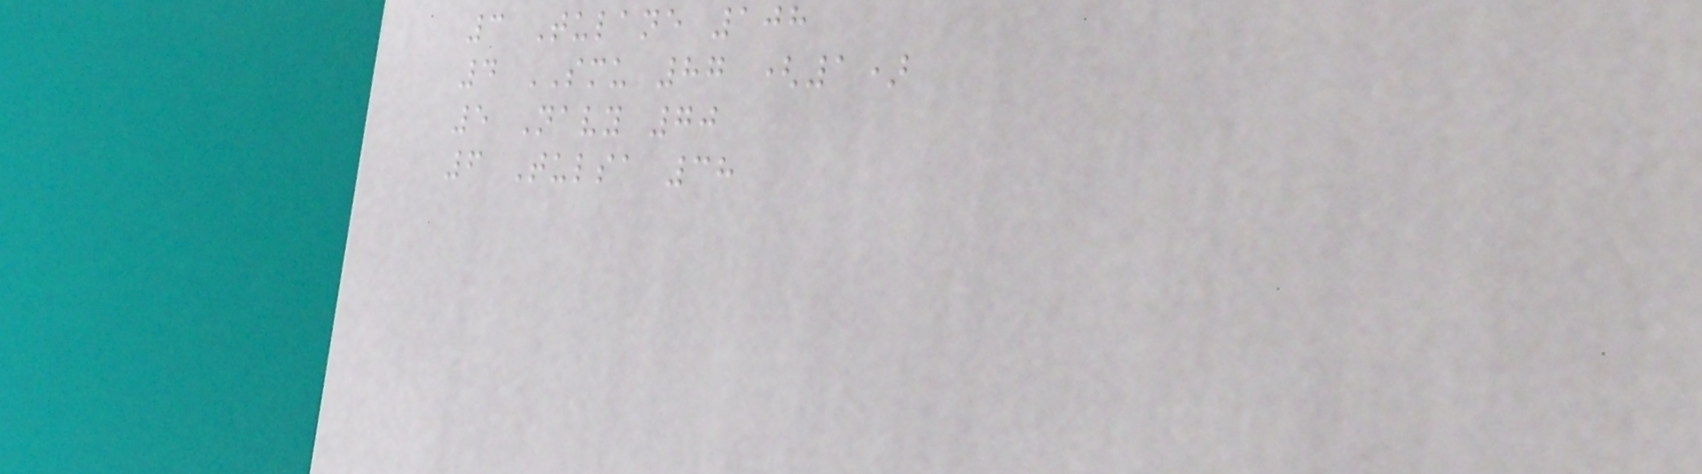3 Tulane 108
4 SMU 87 (1)
5 Navy 70
6 Tulsa 38
